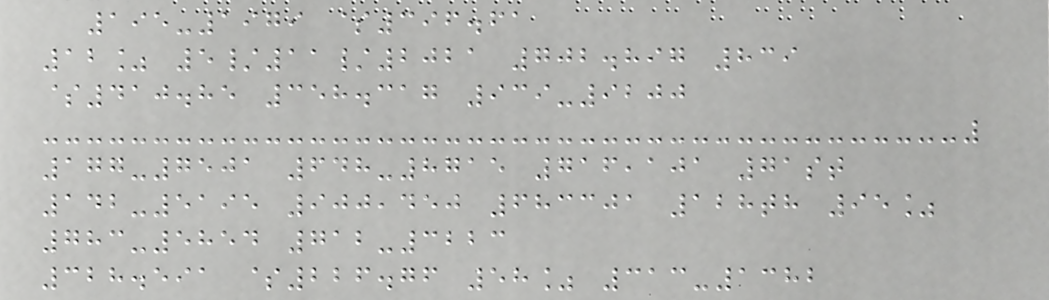195-1979 $396.61
12% 5/11/2021 702.897 839
$410.85 358.317 939-9200
177-7501 648-8715 716,101 71st
142-5195 900,450 683301 128th 95%
783-5854 712-3223
328.591 $226.76 58% 313-1382
